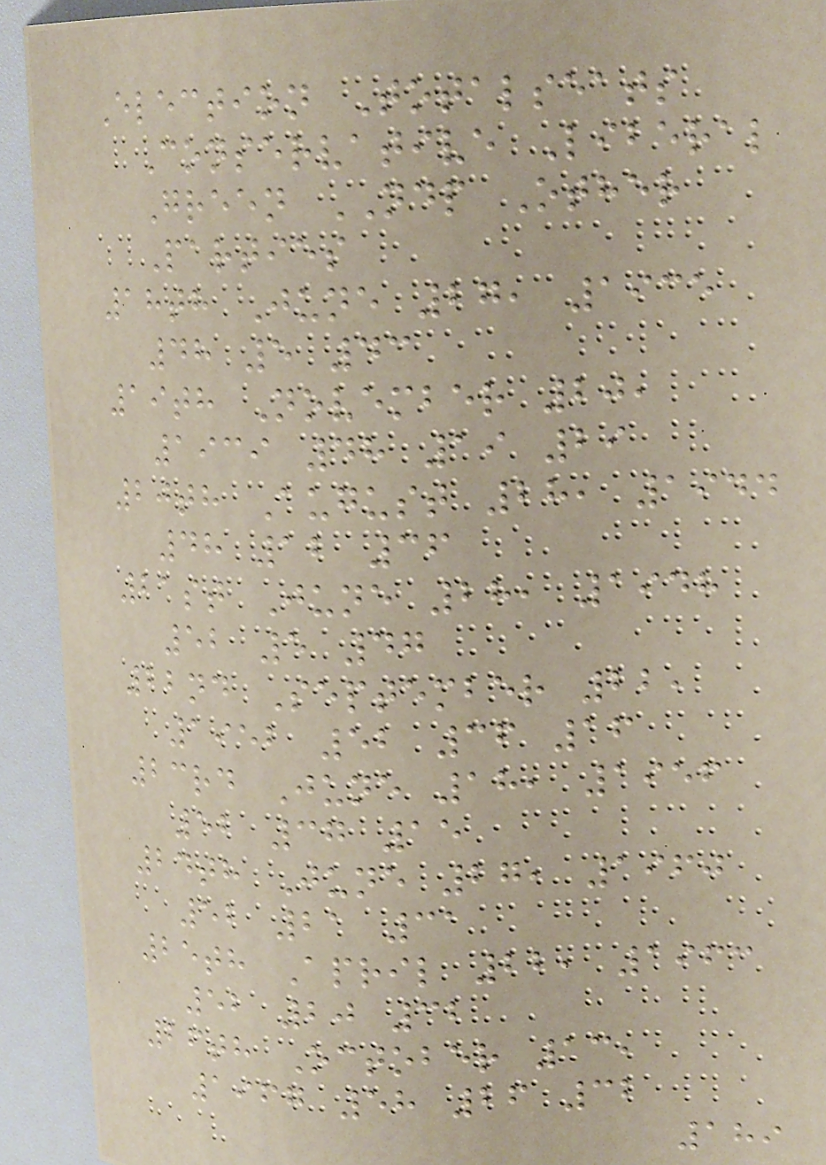Election Totalseats
Conservative Liberal
Green NDP Other
Parties
18th June 27, 1935
48 5 43
19th November 20,
1939 48 19 29
20th August 28, 1944
48 12 36
21st June 28, 1948
52 5 47
22nd September 22,
1952 52 36 16
23rd June 18, 1956
52 37 15
24th June 27, 1960
52 21 31
25th April 22, 1963
52 20 32
26th October 13,
1967 58 26 32
189
